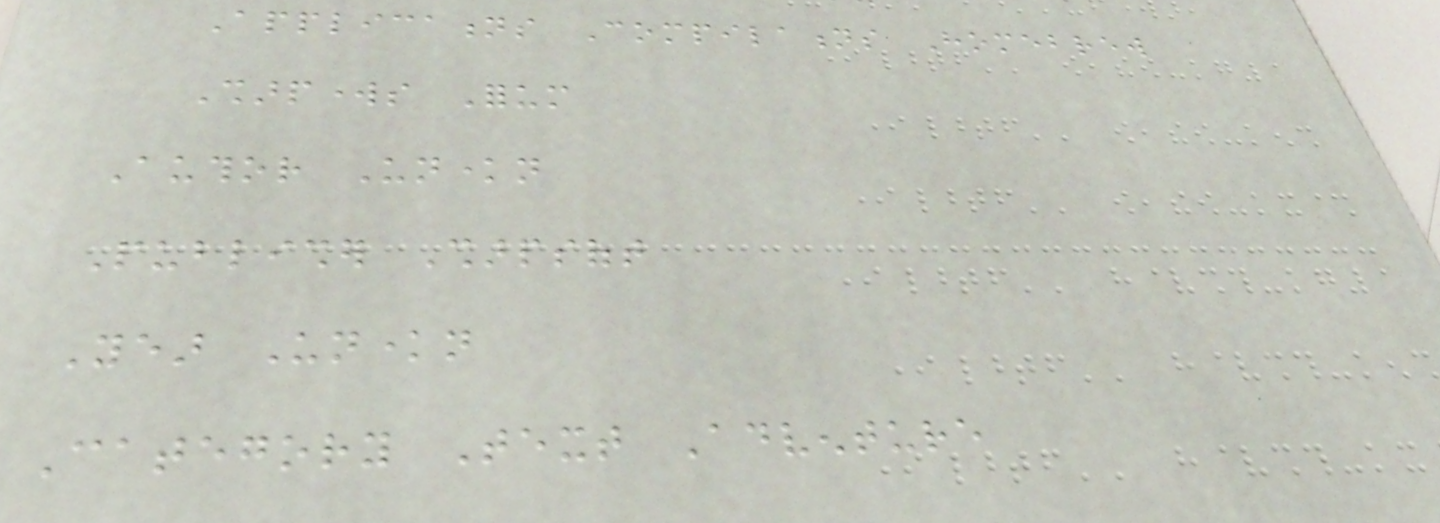Applications Compilations Homebrew
Sharpworks Forum
Author Unknown
Publisher Sharpsoft
Year Unknown
Category Text Adventure
